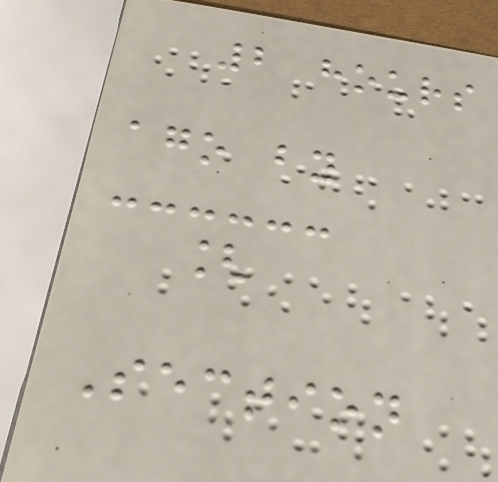2 hours
ago by
[
Section
